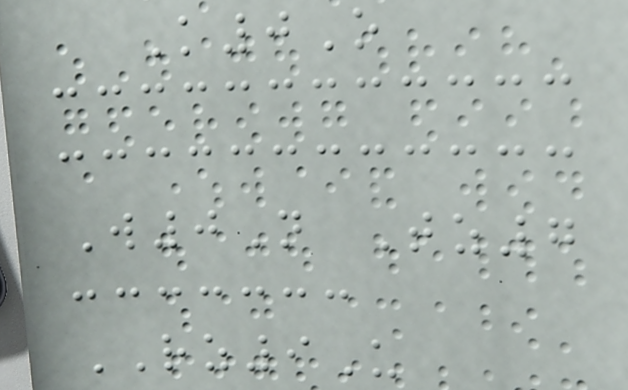K0O
W0N Tz7
RZ9U
